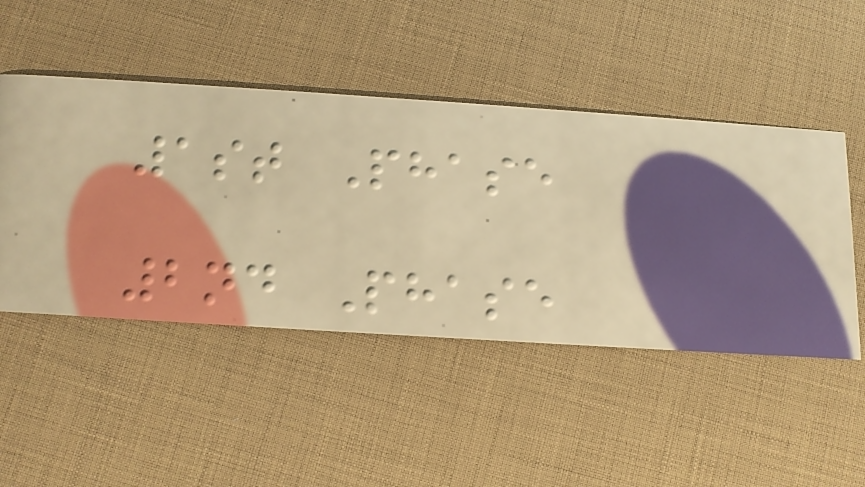1st Phase
2nd Phase
